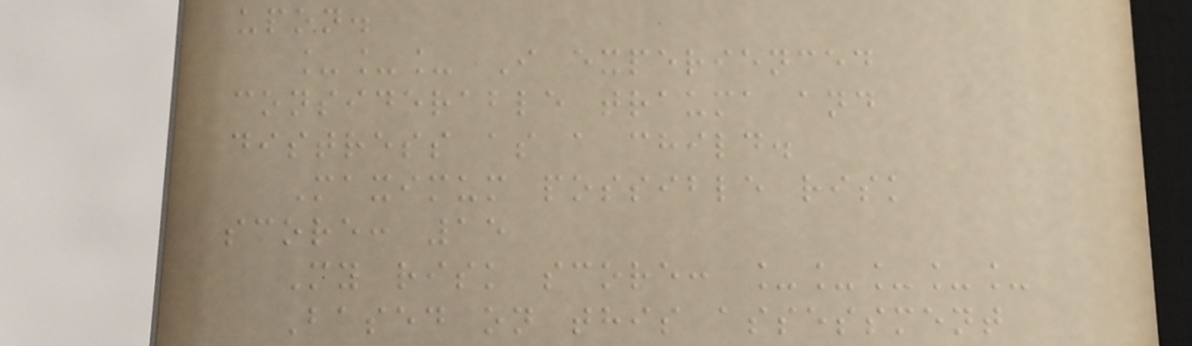upon.
___ I experienced
considerable trauma and
distress as a child.
Maximum possible risk
score: 15
My risk score: _____
Based on this assessment
